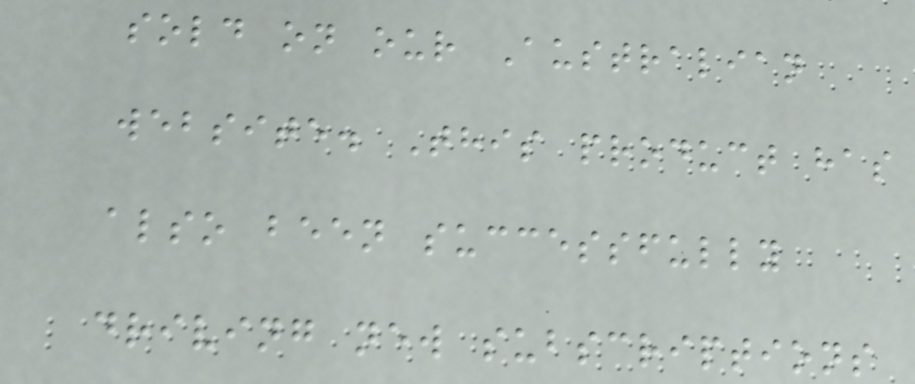sold on our Australian
website. This product has
also been successfully
driving new subscriptions
